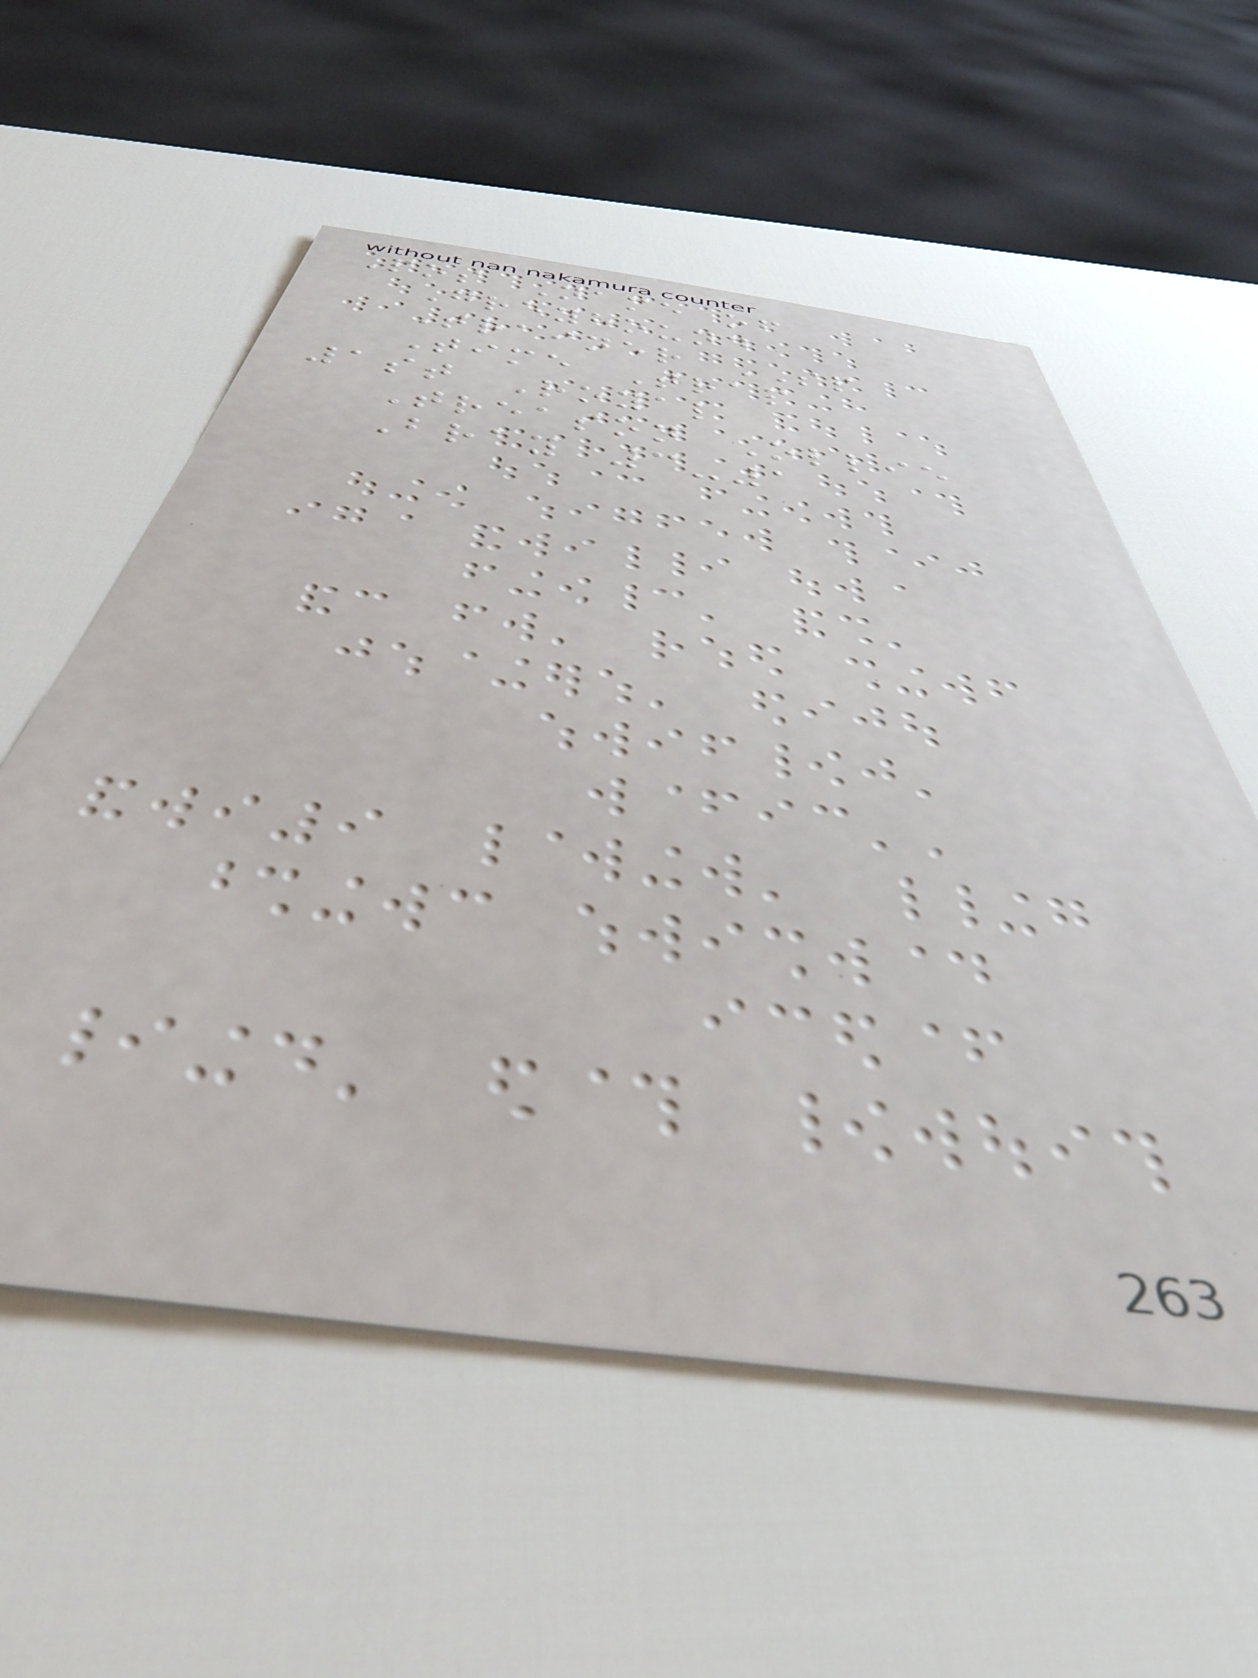Pos Name of
Greyhound
Trainer SP
Time Trap
1st Royal
Treason Ollie
Bray 3-1
